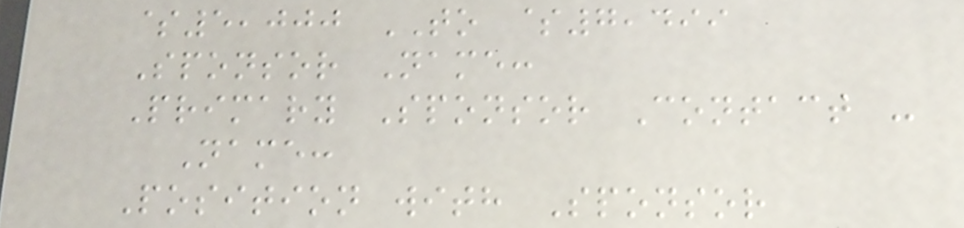$5,000 TO $7,499
Sponsor Name:
Primary Sponsor Contact -
Name:
Position with Sponsor
